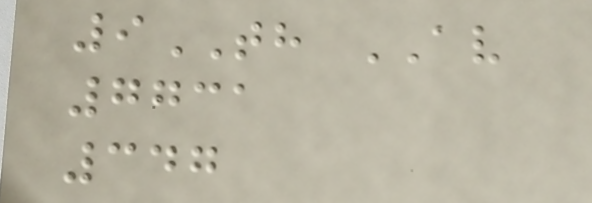9TH AV
7731
347
